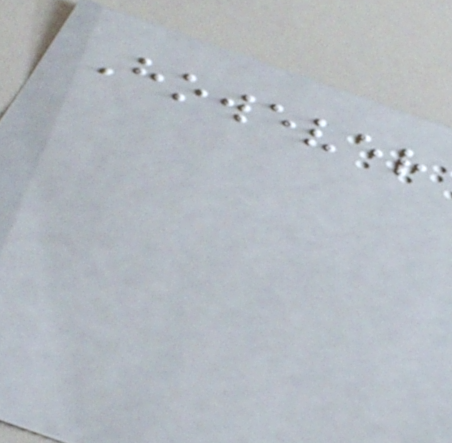However
